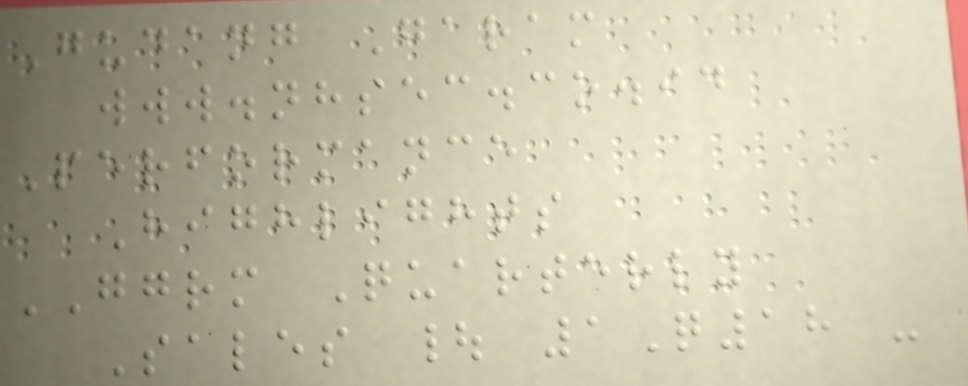Gudang Garam
www.nhsec.co.id
Performance
Highlights
GGRM Quarterly
Sales | 1Q18 -
